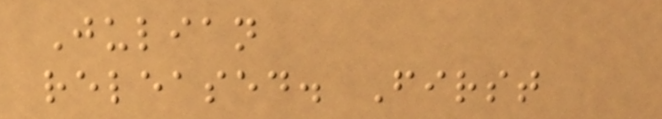Julian
released. First
